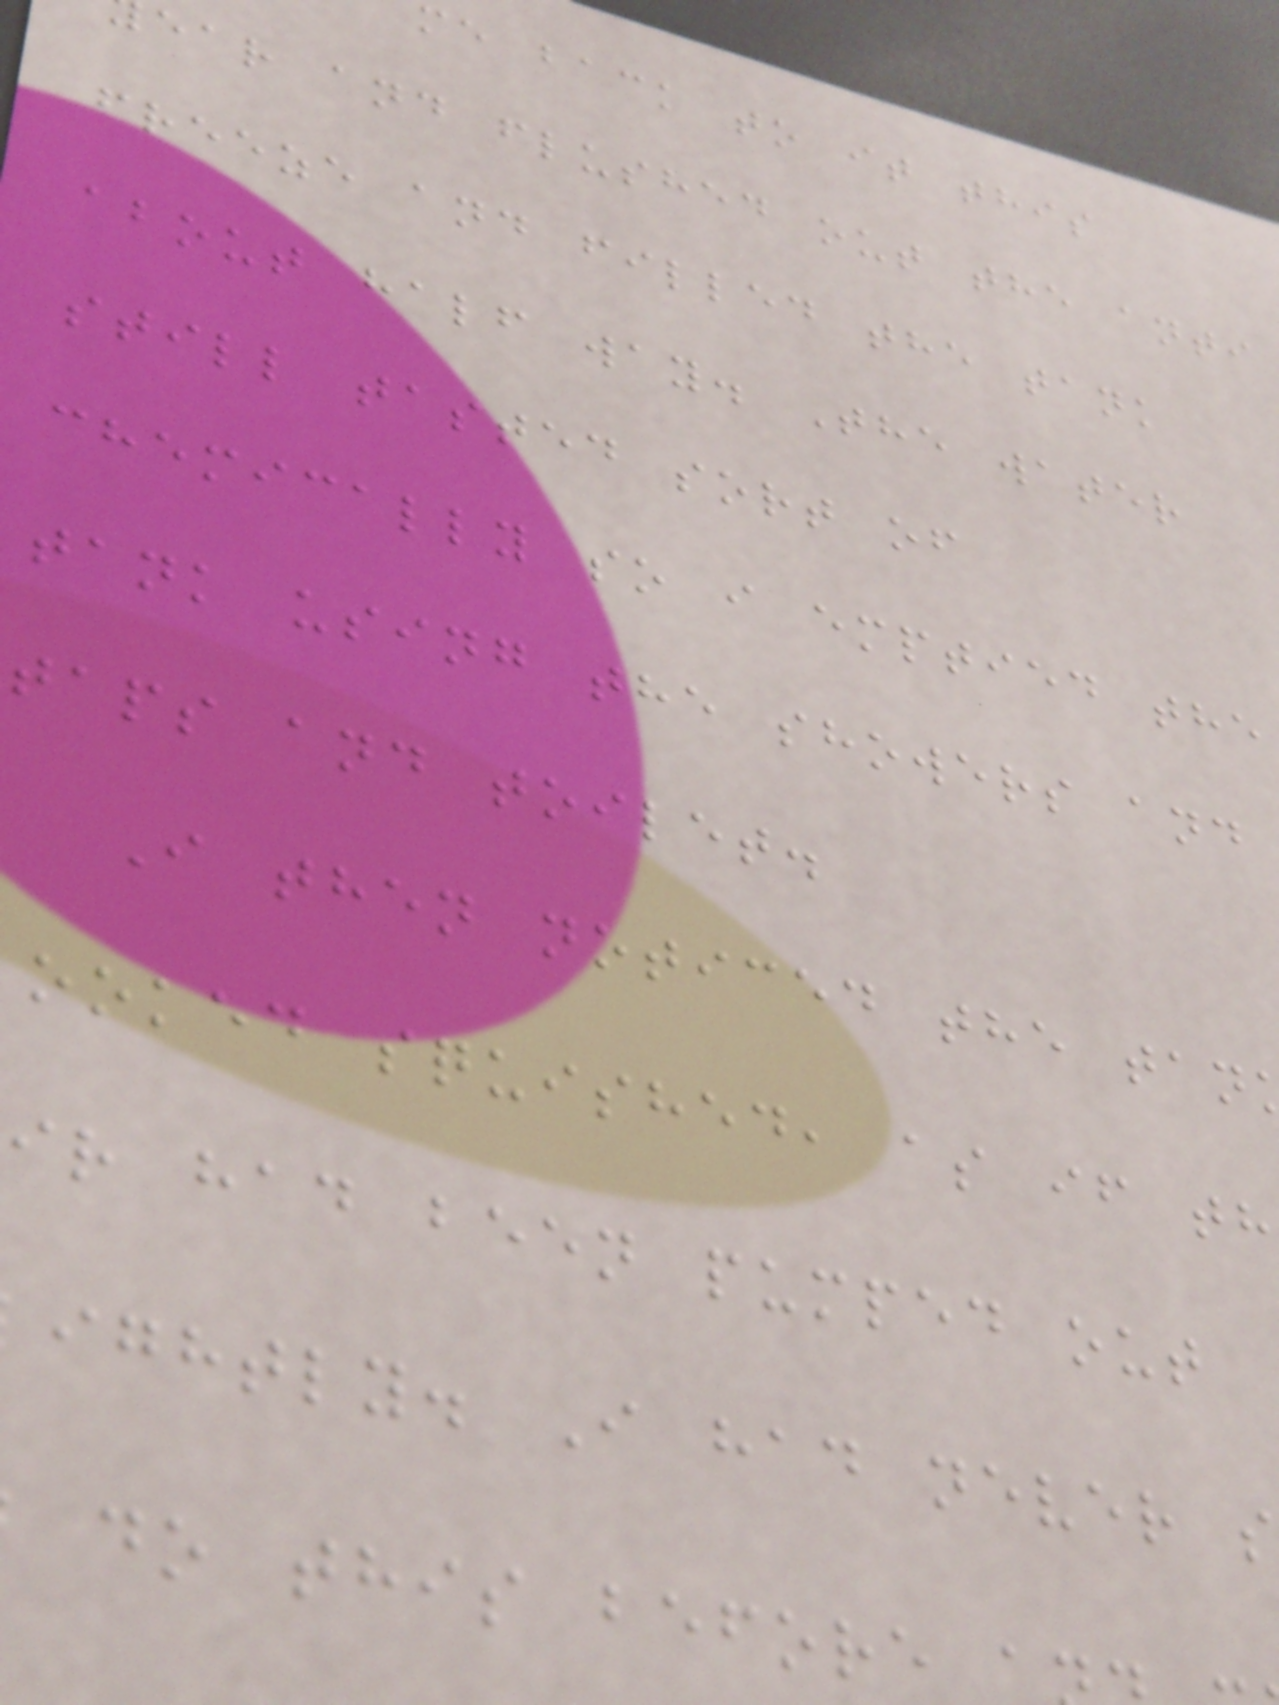me back to it this
ear and flushed out the anti
freeze and filled the tank
about half way. The water
still tasted sort of
chemically so i emptied the
tank using the showers and
taps and toilet.
I then noticed the tan
ooked squished, as if th
ir had been pumped out
ightly. I had never s
do this before
